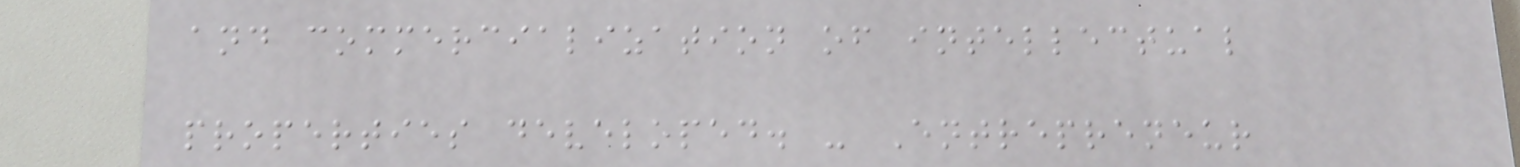and commercialization of intellectual
properties developed. - Entrepreneur
